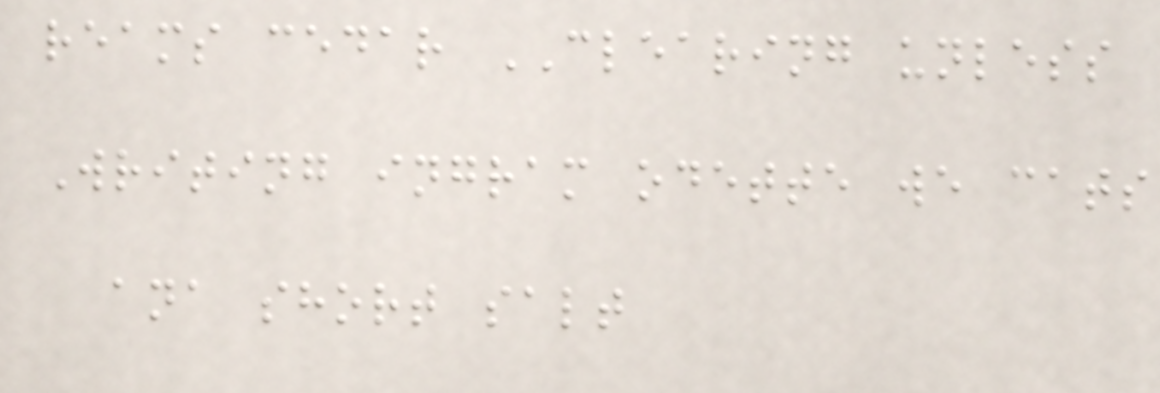reams cedar CLEARING unless
Writing ingram odette we cats
ana short salt
